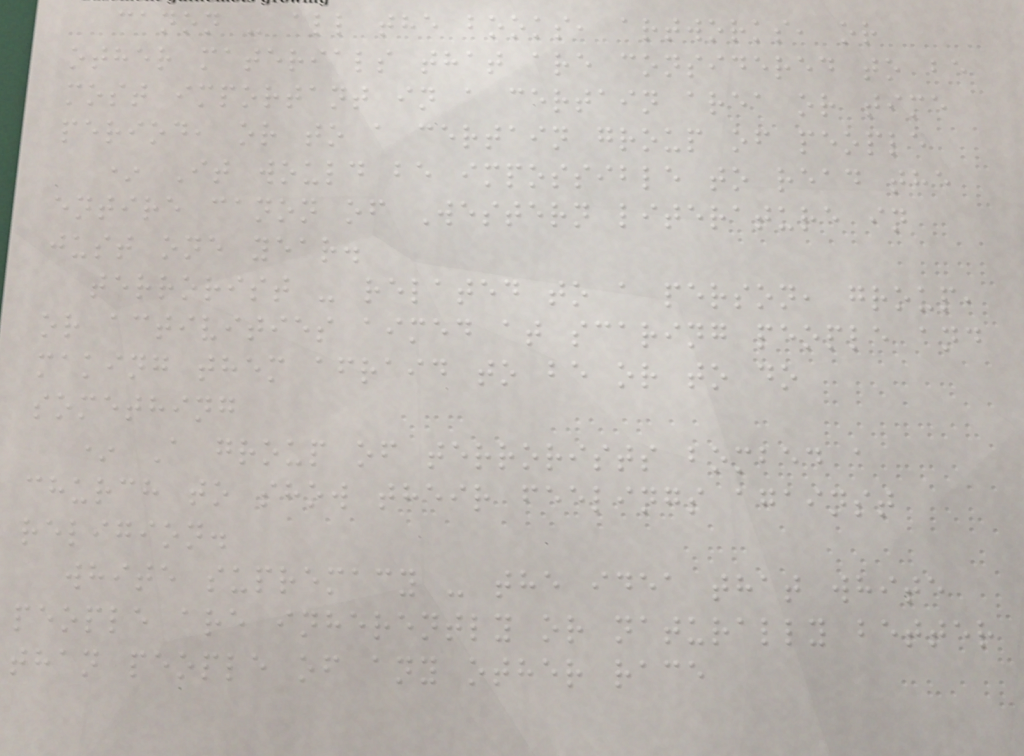canon - all the books, artworks, or
other materials that are considered to be
most important in a certain area or time
period, or to a certain group of people
* It would be impossible to read the
entire canon of Western literature in
just one year.
terrorist - related to a person, group,
or activities aimed at scaring people and
making them afraid to be or to do
something
* A group of terrorists bombed a
church to show their feelings against
religion.
white supremacy - the idea that white
people are inherently or naturally better
than people of any other race
